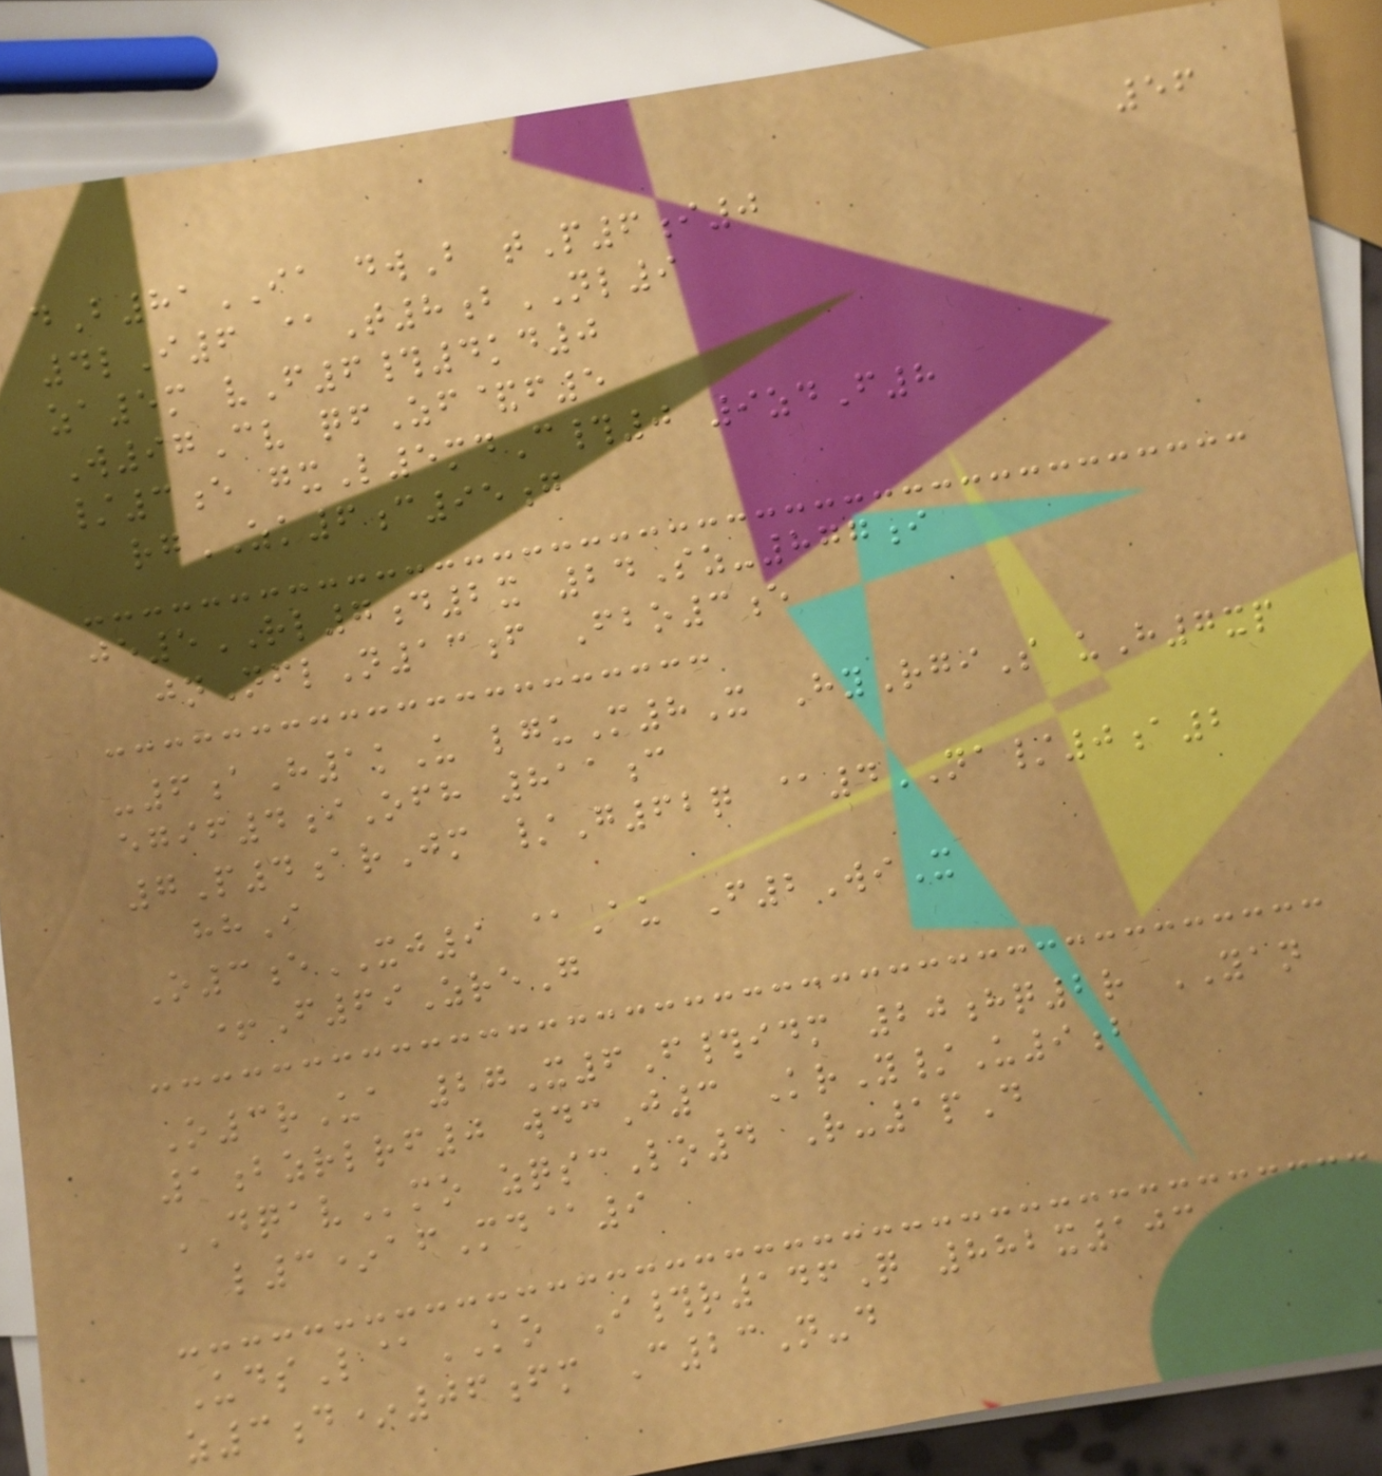56
dB81IA dwB tP6i0
4lI6 @T8bNL9
za5m vF6#4kd0
W97Cv qfZf&f5
/3e gxL5mdC#0 9zdF8
rgZK6c95g
je5RL7d2x 24Sz-877i
jnNflN13f Fbo3e
-6aH1kU lguM8X HyRgiS uH7xp
egif4iOfh 811c
7P4arJm /G62q @4NA/0a2
hhI
O3eXJ9 @Au F2WiX
+F69ZreG
O3rUa 27X6F#idm 20hq2r YAN
1bzrlrf0 wdcJ3 KrY/U9b
DQAVmo zqscLo4 R-1pD
l3*afMd@9
UdsL@KO I#r146Q 882x103
z3d*06fm C23N-d
